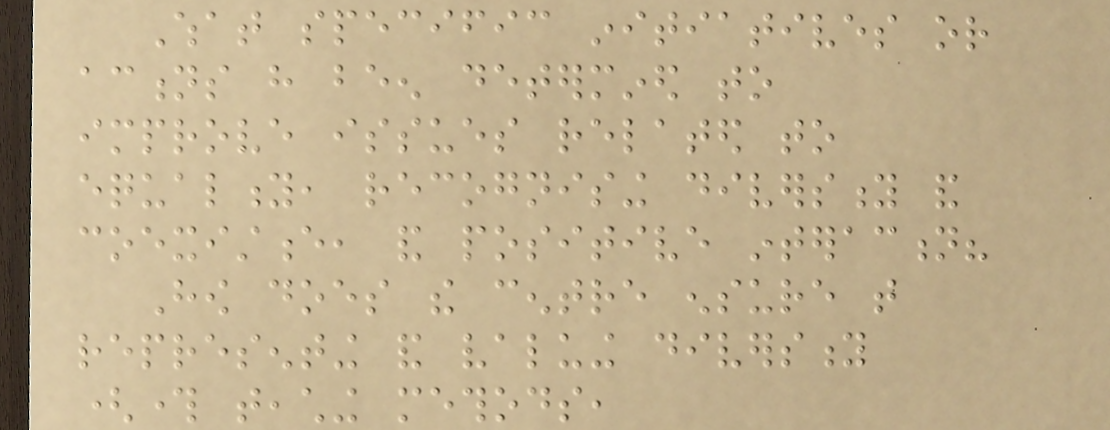What specific initiatives or
actions have been determined to
improve issues related to
equality, recognising diversity and
coexistence, and positive interaction?
How does the centre ensure that
representing and valuing diversity
(through teaching methods,
